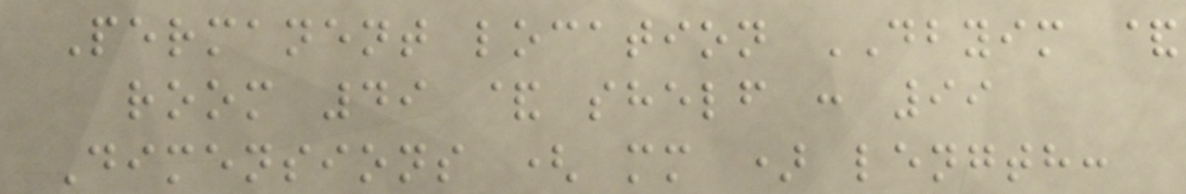Permanent location DBYIM &
room 49 & shelf : 99
Dimensions ( mm ) length:
